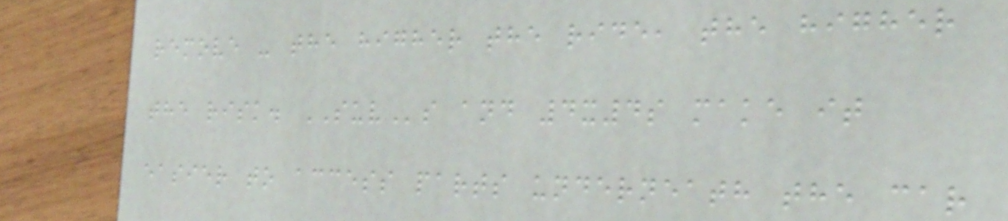remove - the higher the ride, the higher
the risk. SUVs and 4x4s make it
easier to access parts underneath the car
